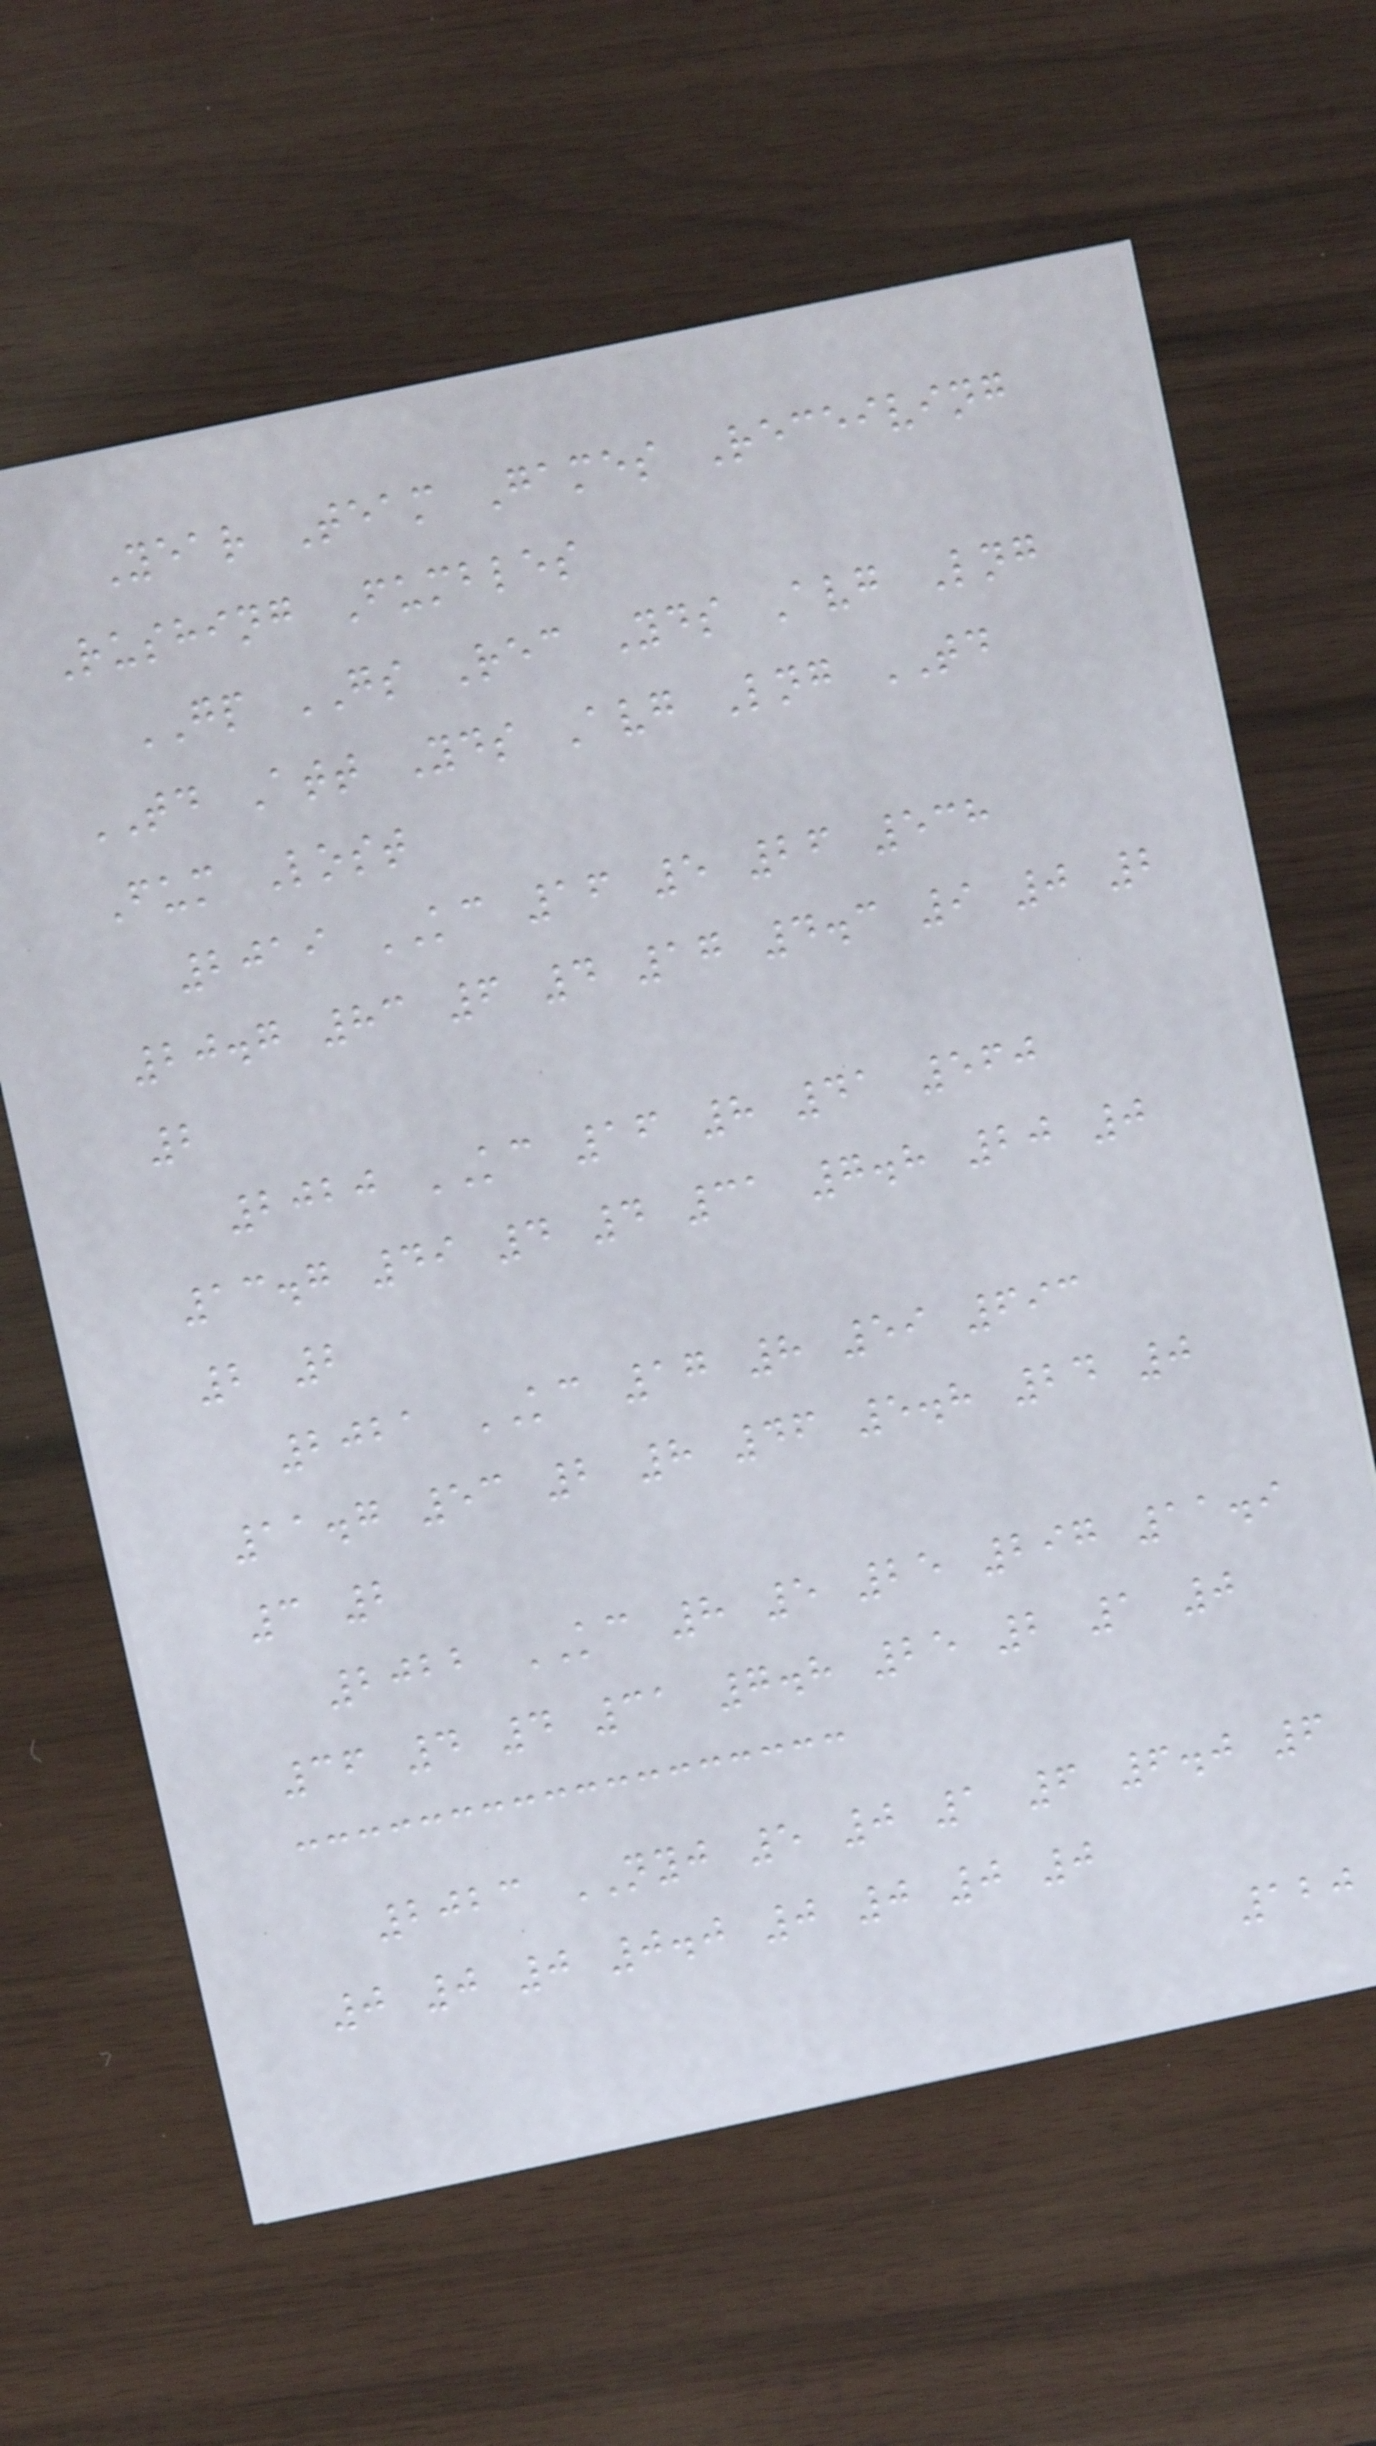Year Team Games Receiving
Rushing Fumbles
GP GS Rec Yds Avg Lng
TD Att Yds Avg Lng TD
Fum Lost
2019 KC 16 5 26 538
20.7 83 6 4 17 4.3 9 0 2
2
2020 KC 16 8 41 560
13.7 49 4 4 31 7.8 20 0
2 2
2021 KC 17 8 59 693
11.7 53 2 8 46 5.8 24 0
3 2
2022 KC 8 5 25 297 11.9
36 4 4 31 7.8 25 2 1 0
2023 NYJ 5 0 1 6 6.0 6
0 0 0 0.0 0 0 0 0
120
